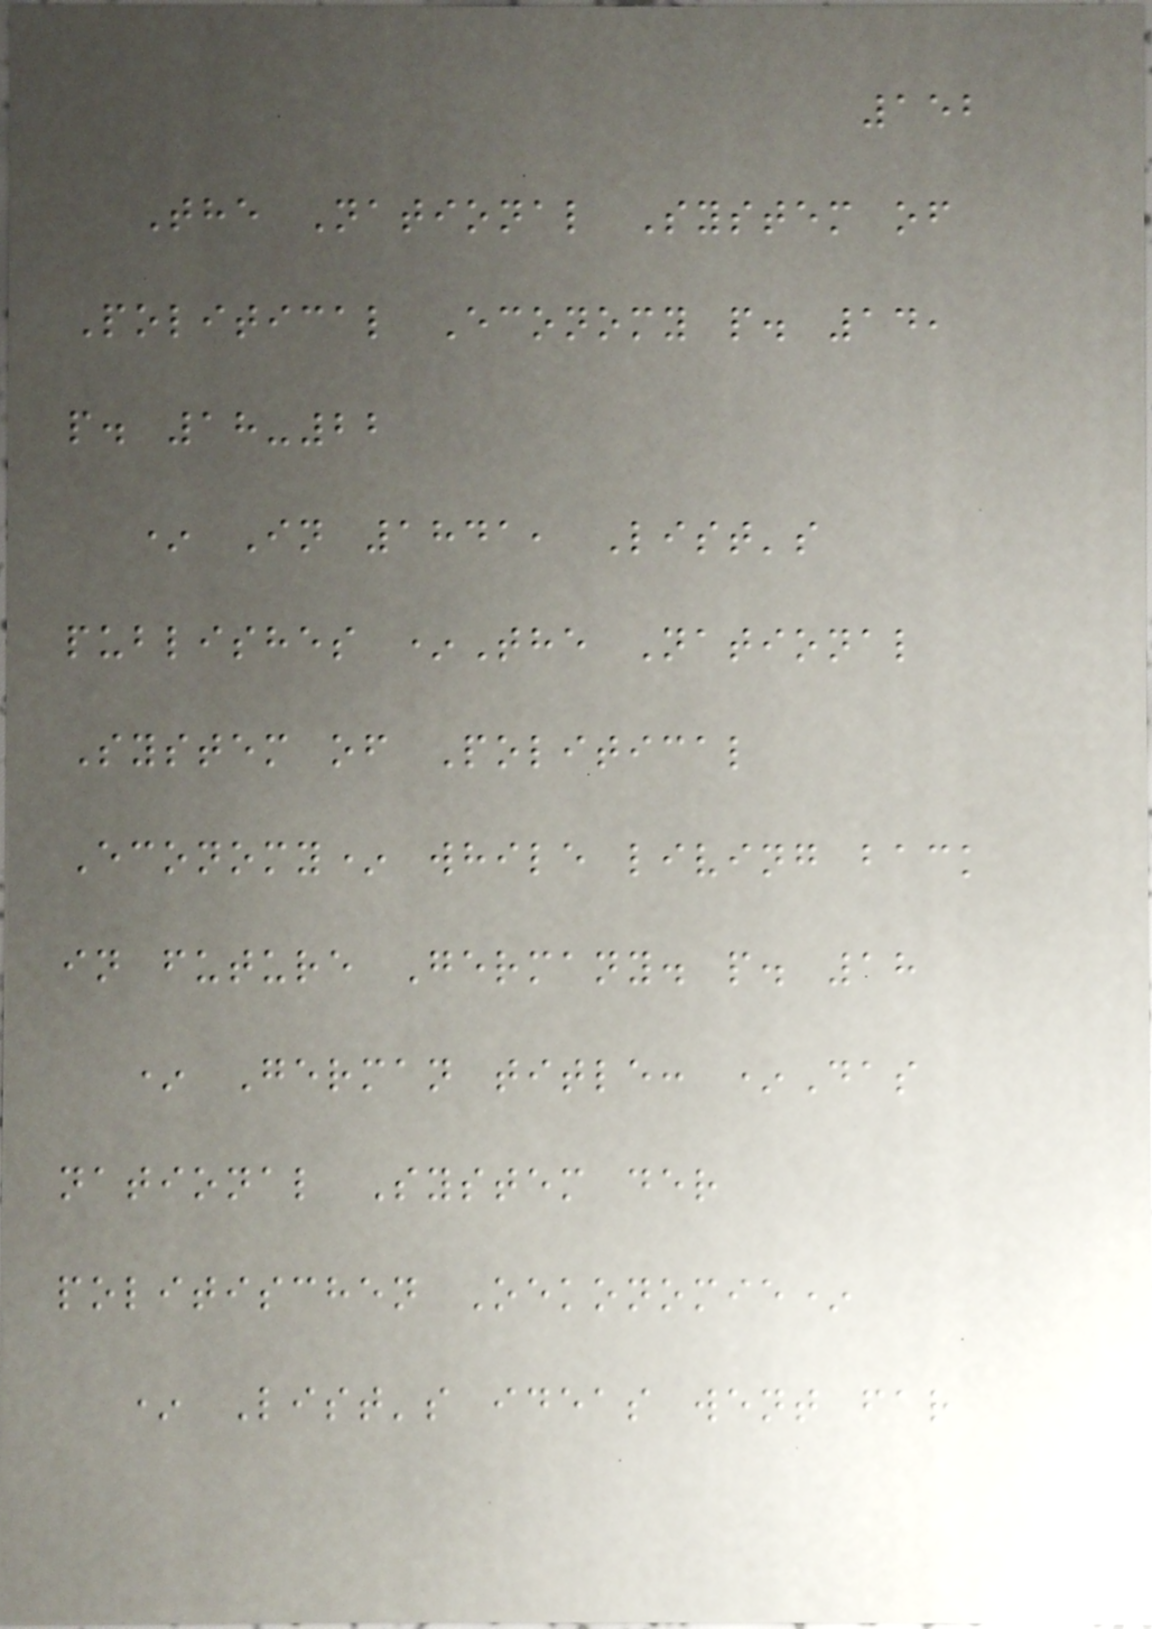152
The National System of
Political Economy p. 14,
p. 18-22
* In 1841, List's
publishes *The National
System of Political
Economy* while living back
in future Germany. p. 18
* German title: *Das
national System der
politischen Oekonomie*
* List's ideas went far
